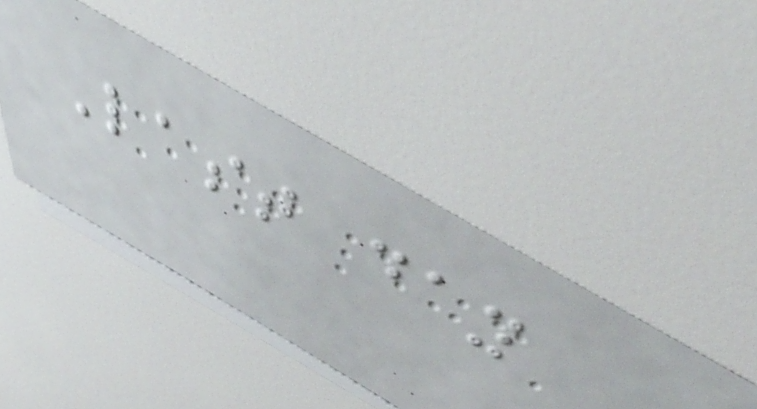Last day
